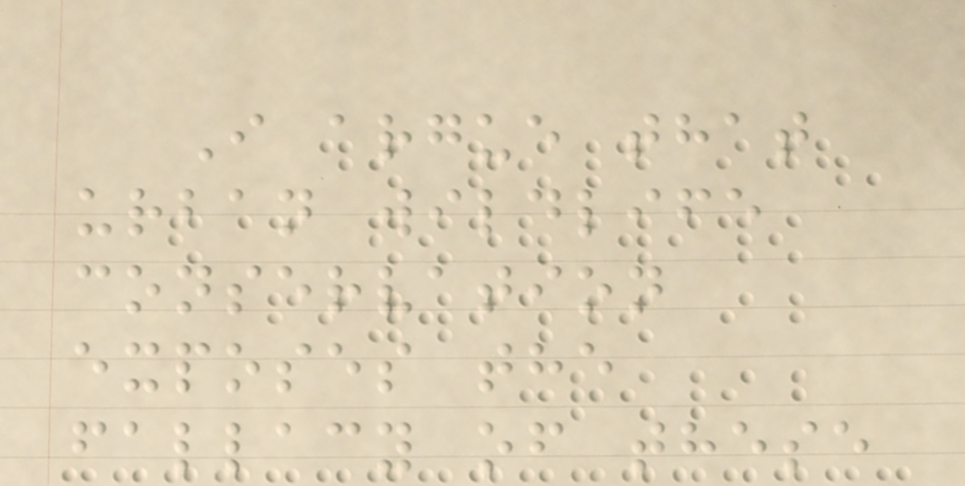I argue that
urban wildlife
conservation
exposes the
fallacy of these
